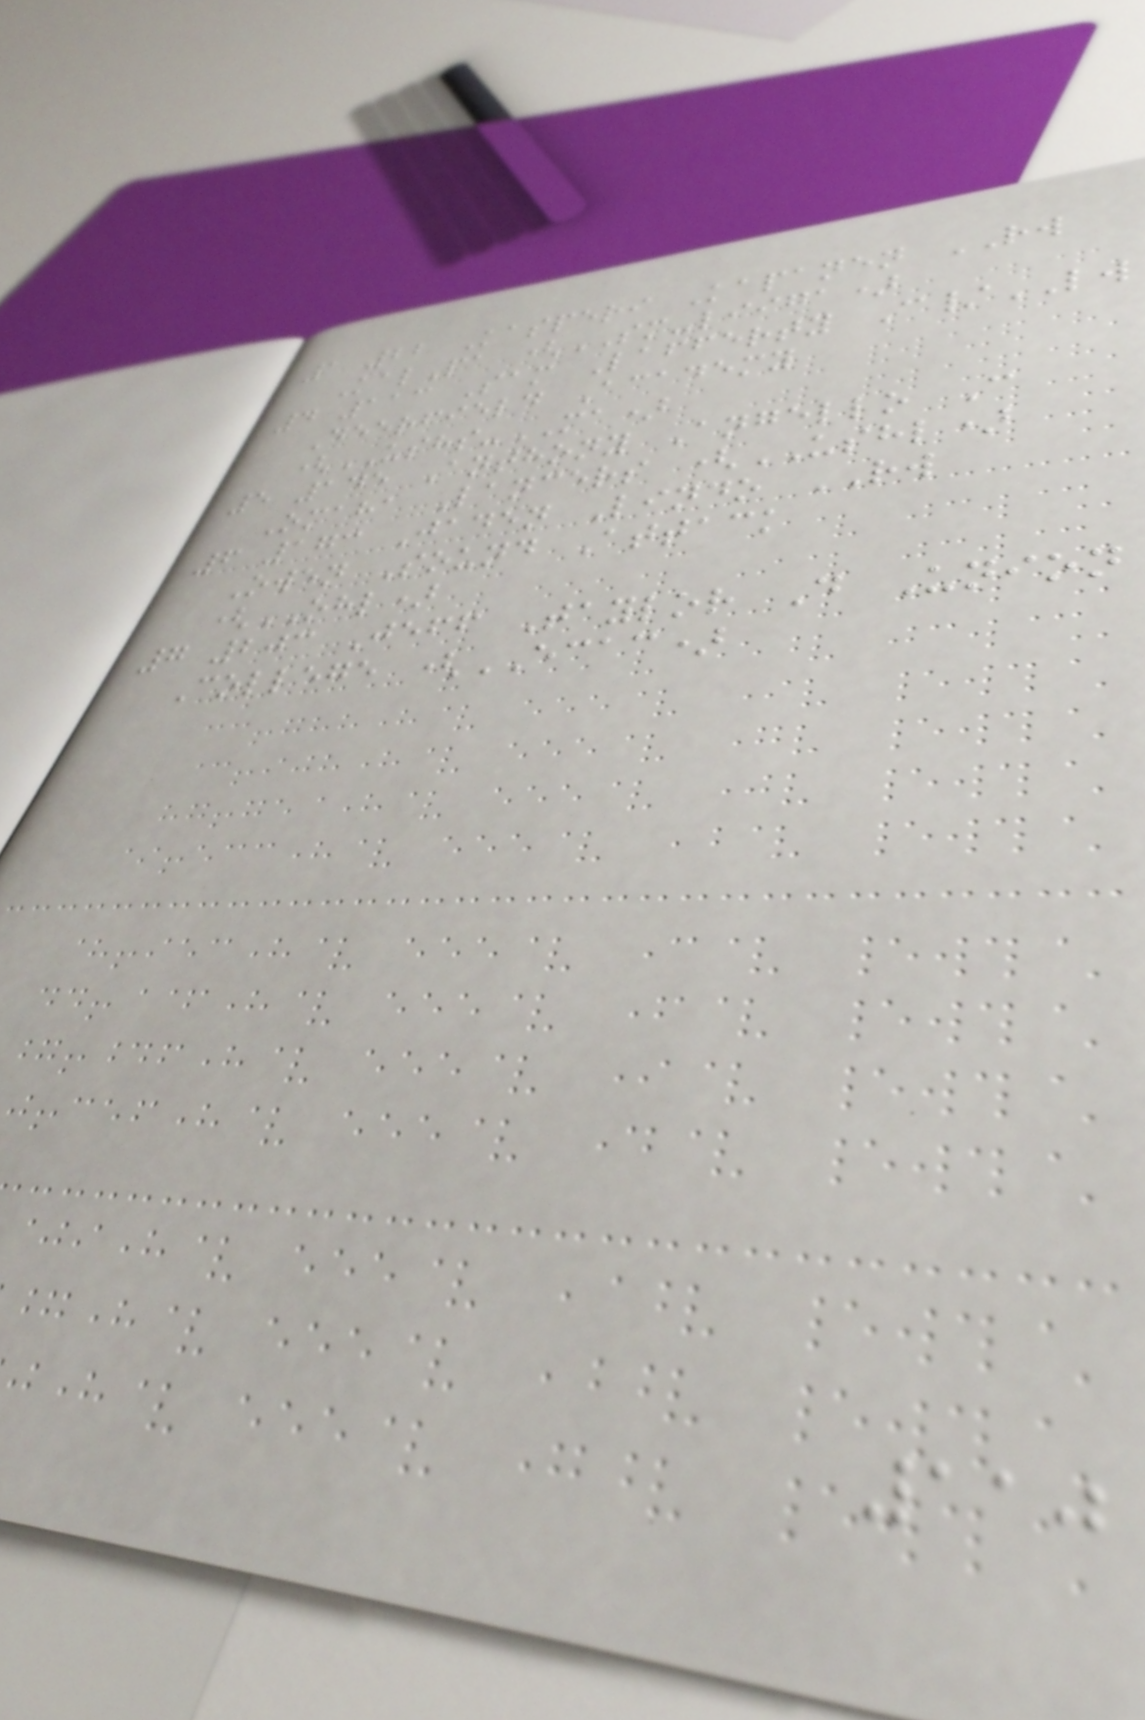1 22 Kasperi Kapanen RW
KalPa (SM-liiga)
4 113 Sam Lafferty C/LW
Deerfield Academy
(USHS-MA)
5 145 Anthony Angello C
Omaha Lancers (USHL)
6 173 Jaden Lindo RW
Owen Sound Attack
(OHL)
7 203 Jeff Taylor D Union
College (ECAC)
110
